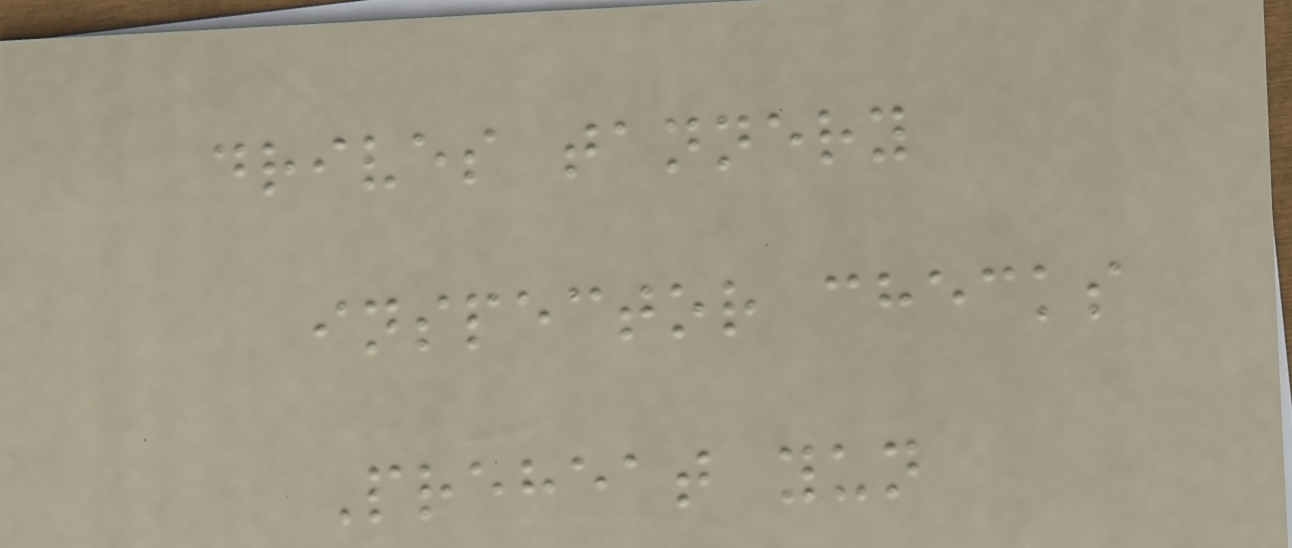drives tannery
inspector checks
Preheat yun
